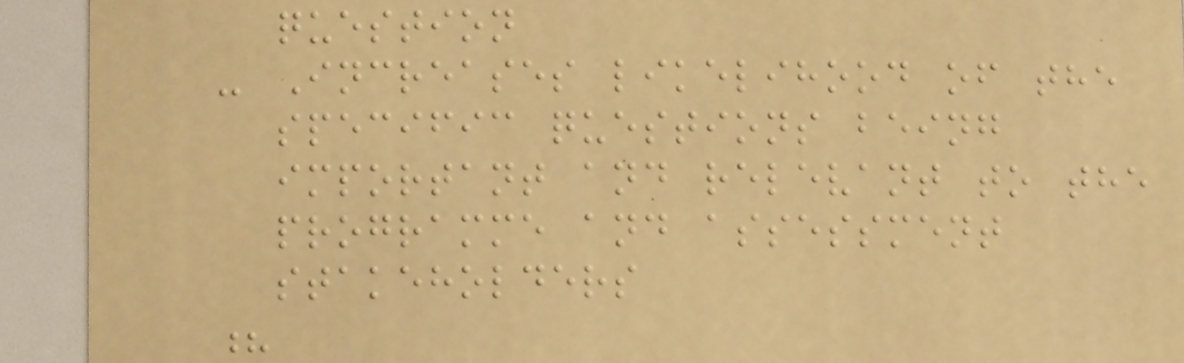question
- Increases likelihood of the
specific questions being
important and relevant to the
programme and assessment
stakeholders
?
